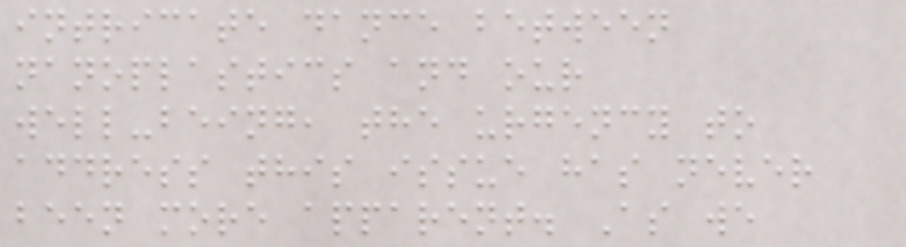intricate dance between
nanoplastics and our
well-being, the urgency to
address this issue has never
been more apparent. As we
